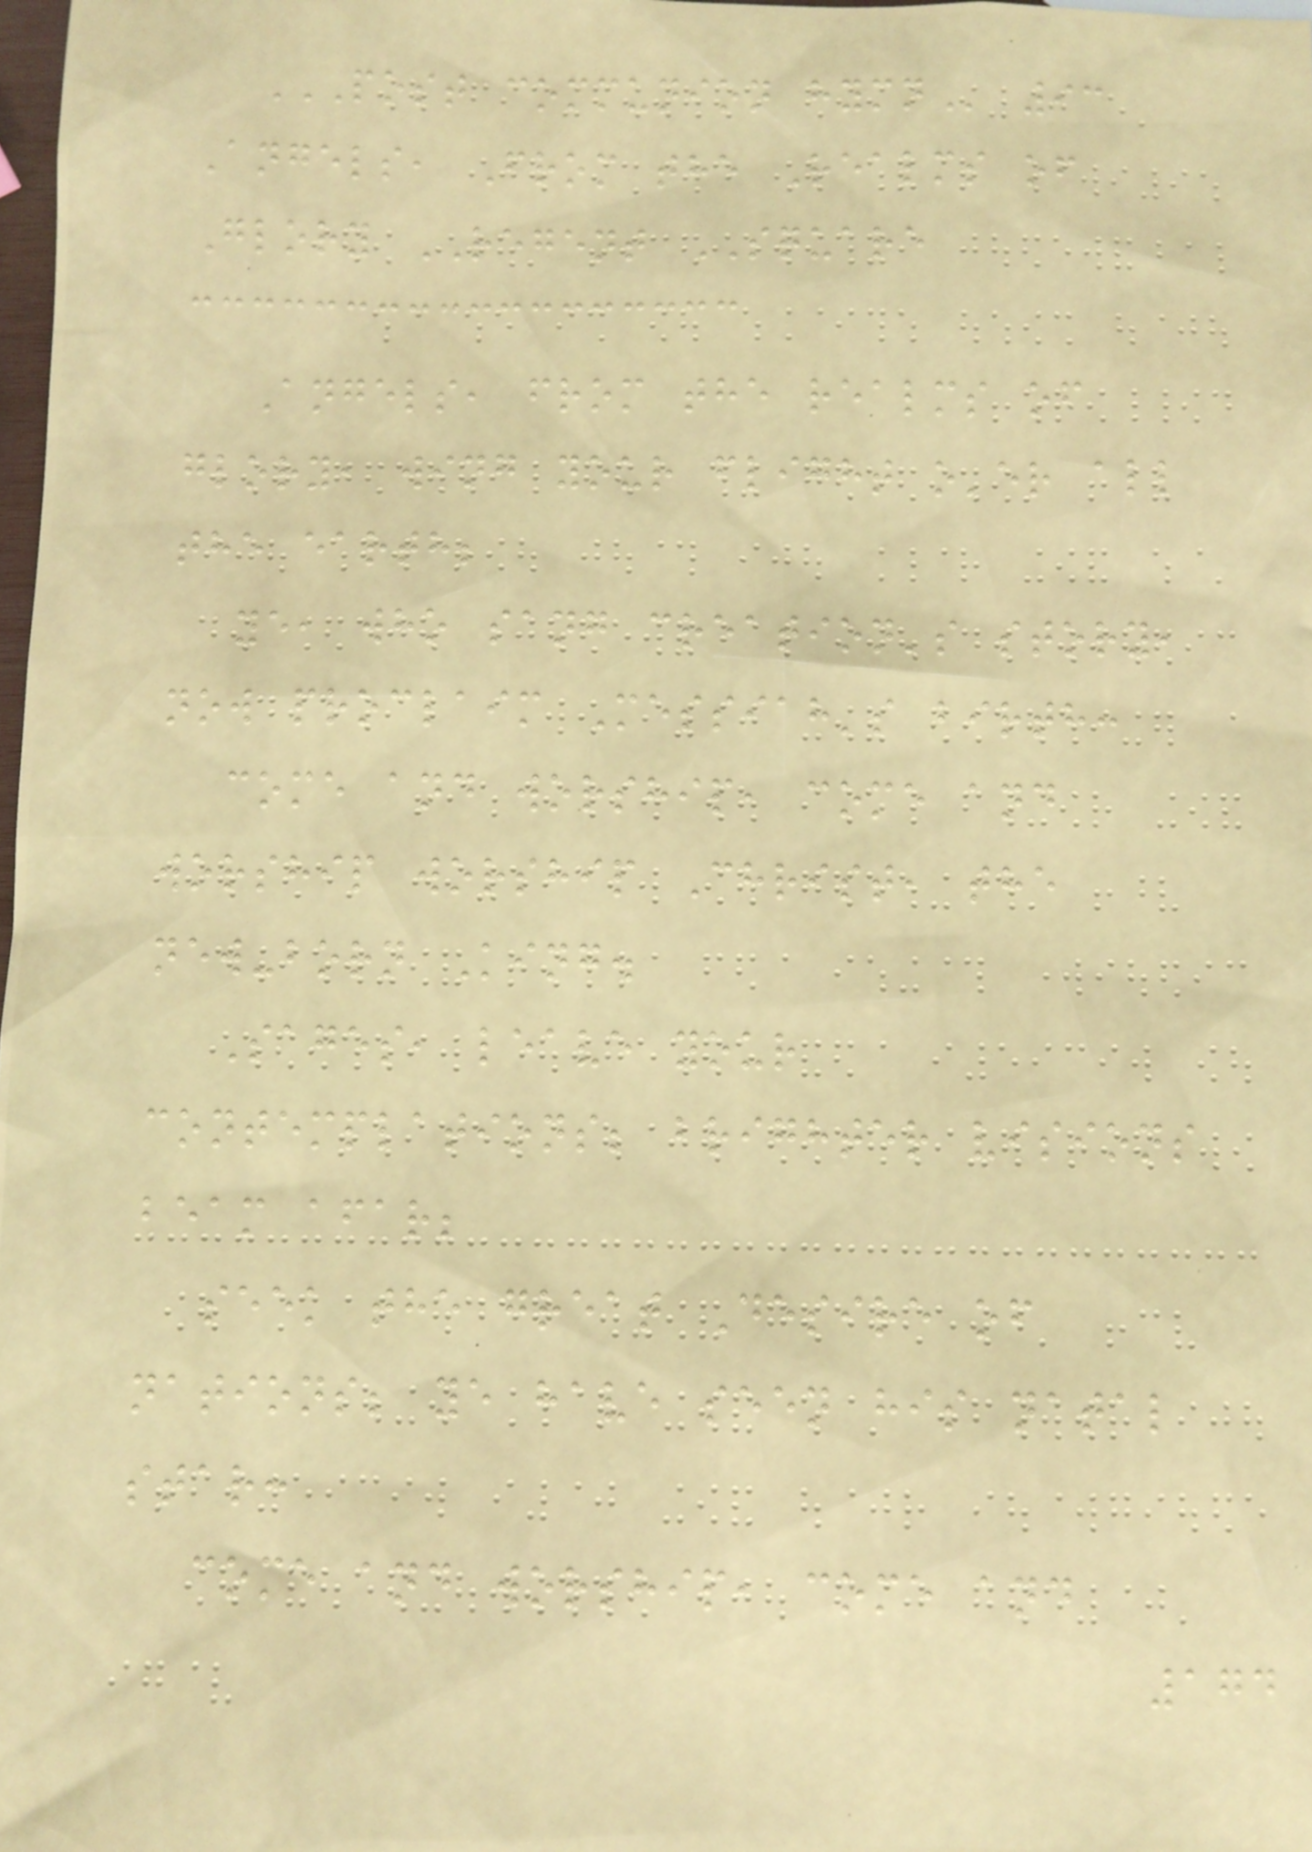POST COMMUNION HYMN 93
Angels, From the Realms of
Glory REGENT SQUARE
Angels, from the realms of
glory, wing your flight o'er all
the earth;
ye, who sang creation's story,
now proclaim Messiah's birth:
come and worship, come and
worship worship Christ, the
new-born King.
Sages, leave your
contemplations; brighter visions
beam afar;
seek the great Desire of
nations; ye have seen his natal
star:
come and worship, come and
174
